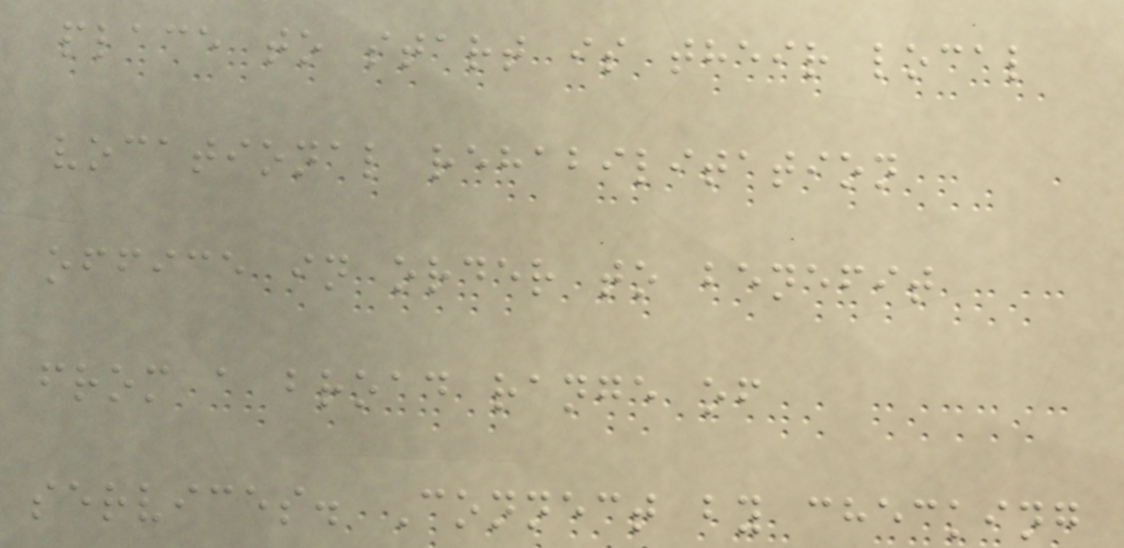place to start is their local
vocational rehabilitation
office in order to benefit
from a broad range of
services. Connect by checking
